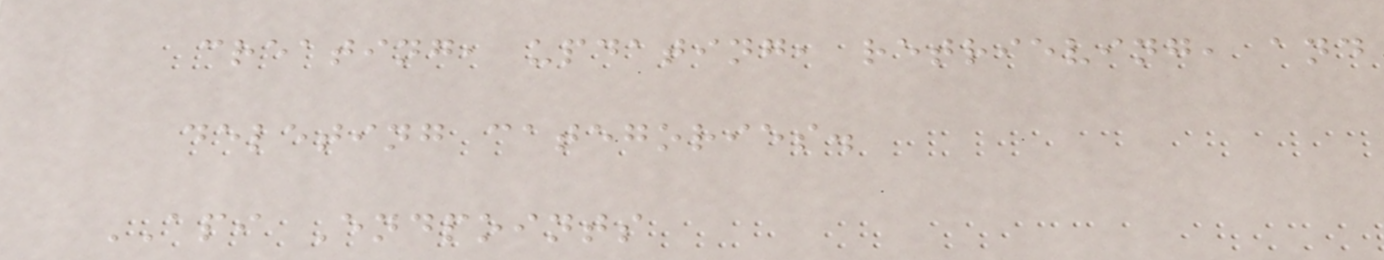creating, updating, retrieving, and
deleting categories.
API Endpoints
